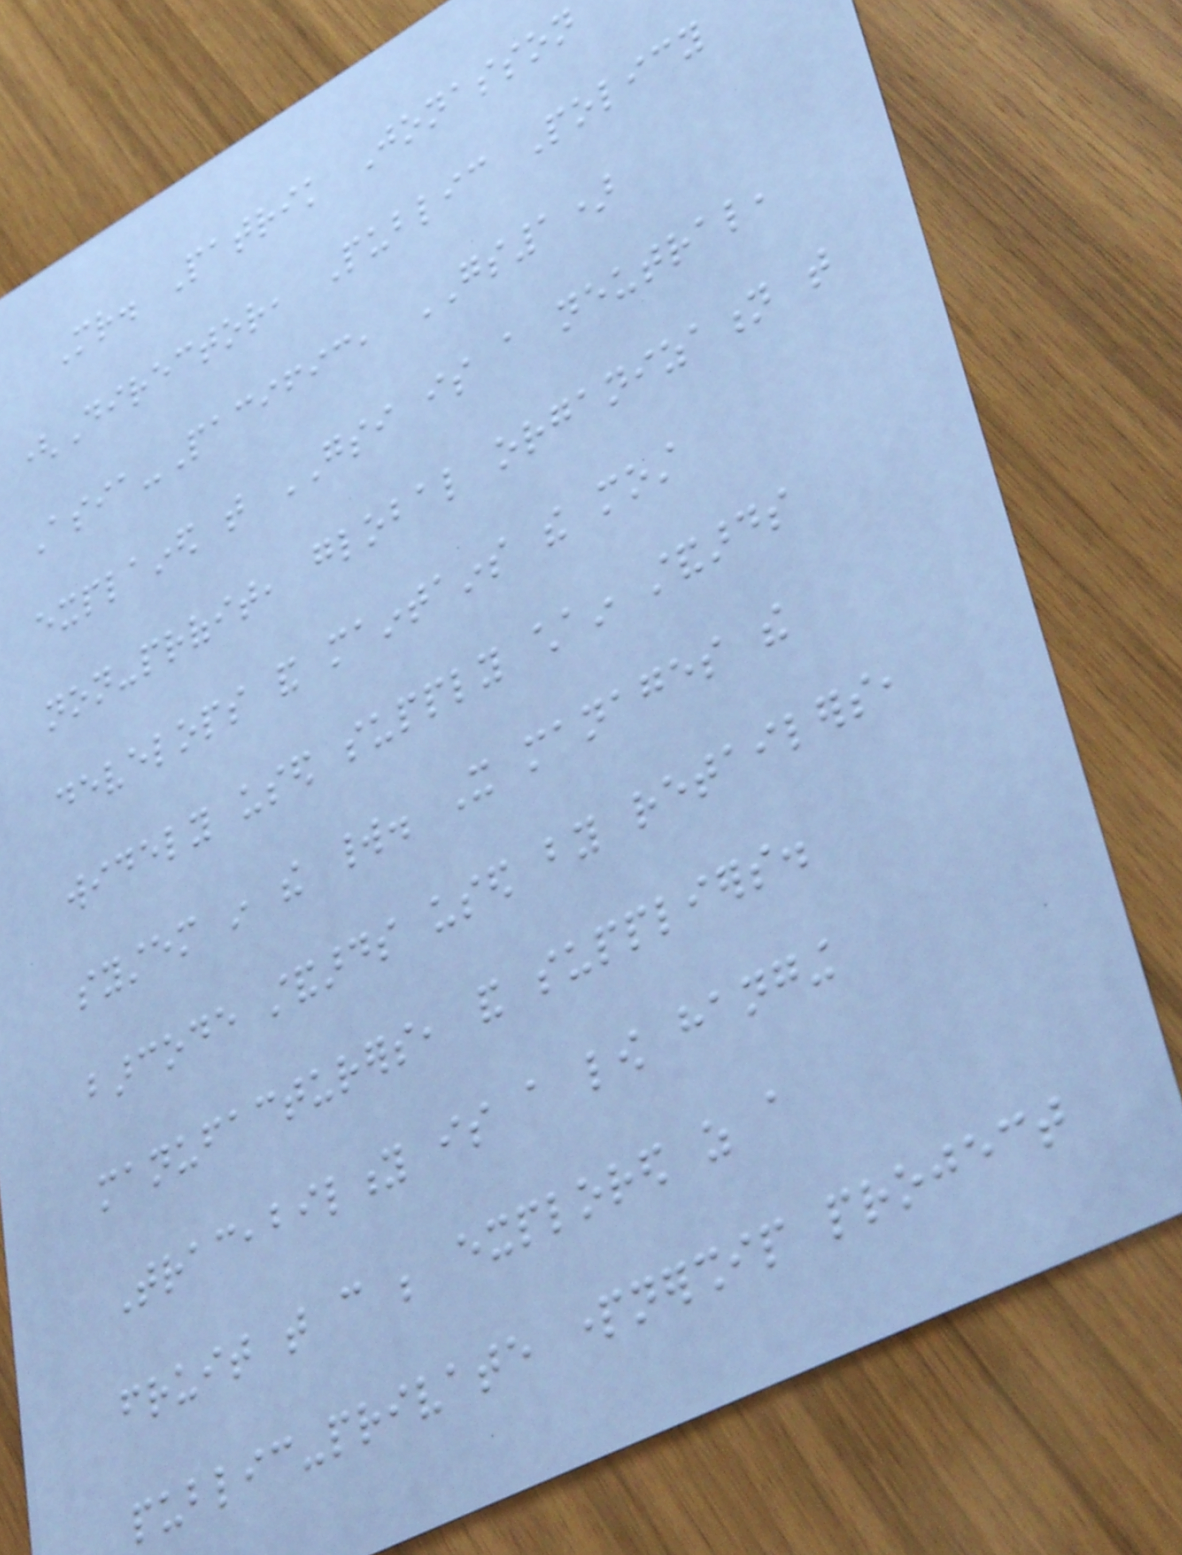Mr. Patrik Jonasson
(Director, Public Policy
Asia-Pacific, GS1)
explained that GSI is a neutral,
non-profit, global organization that
develops and maintains the most
widely used supply chain standards
system in the world. It manages the
barcode standards used by retailers,
manufacturers, and suppliers.
Traceability is a low hanging
fruit that can be explored as a
public-private partnership project
